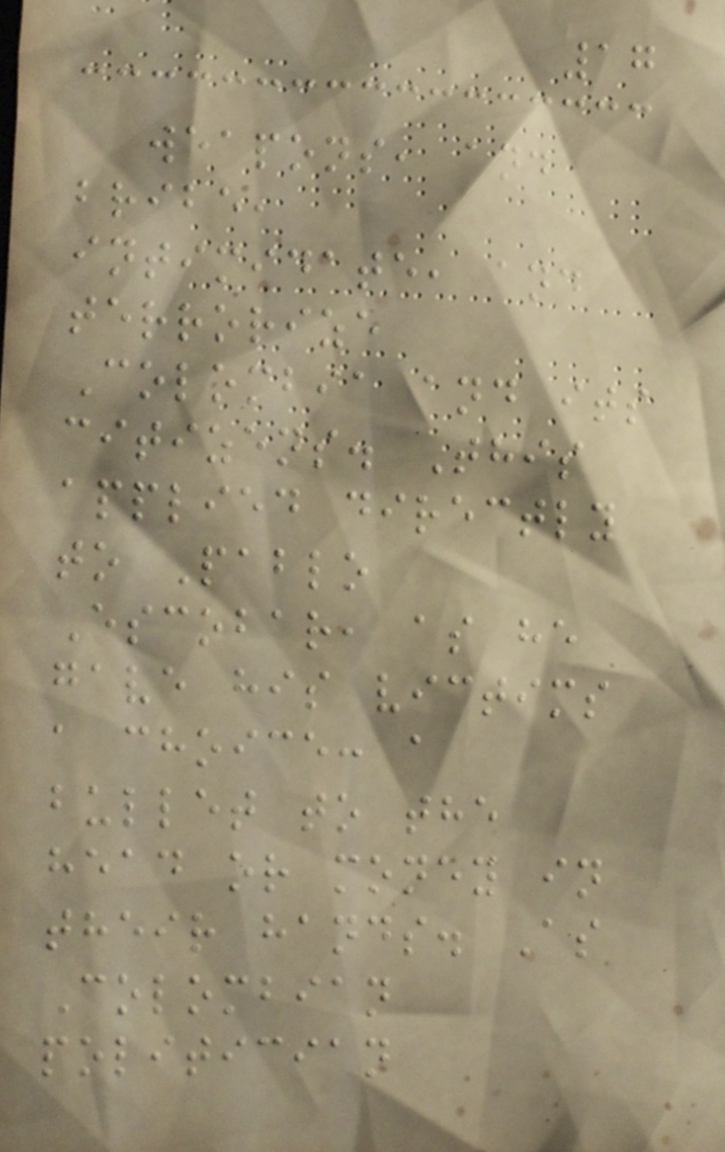17
weapons, and
bribe,
intimidate, and
terrorize
Colombia and its
citizens. This
applied directly
to Pablo
Escobar, as he
gave his victims
a choice: a
bullet to the
head or money in
their hands. As
Colombian
politician
